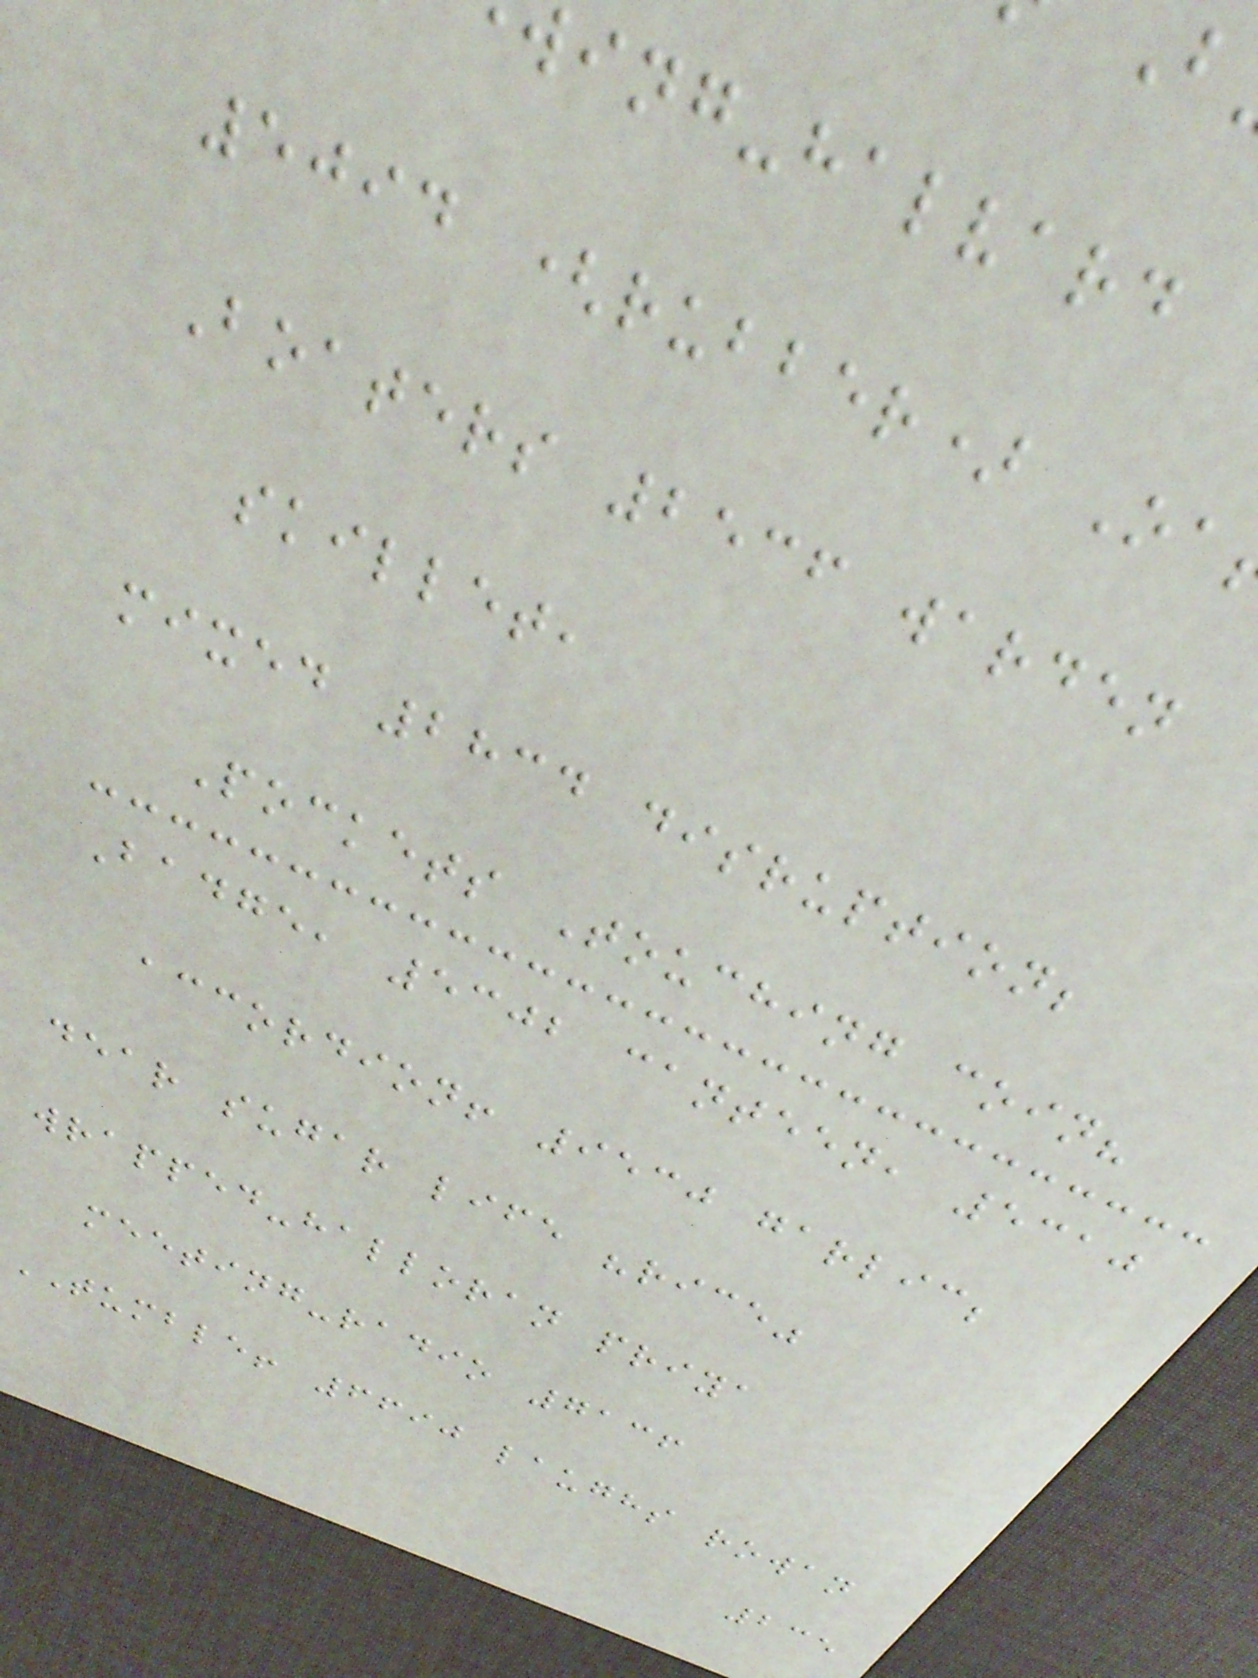ing-halvard
5094 (rubber) Oa
Boaters 2536 warden
skillet,
mixed 2834 disruption;
Pockets Touching coin?
Badge, 5302 canteen, 5310
accordion! 9530 garlic;
dear sugar life "rice"
wrapped-halloran priya
meeting-radio 7136
TUMBLE! 6690 laughs rowan
235
